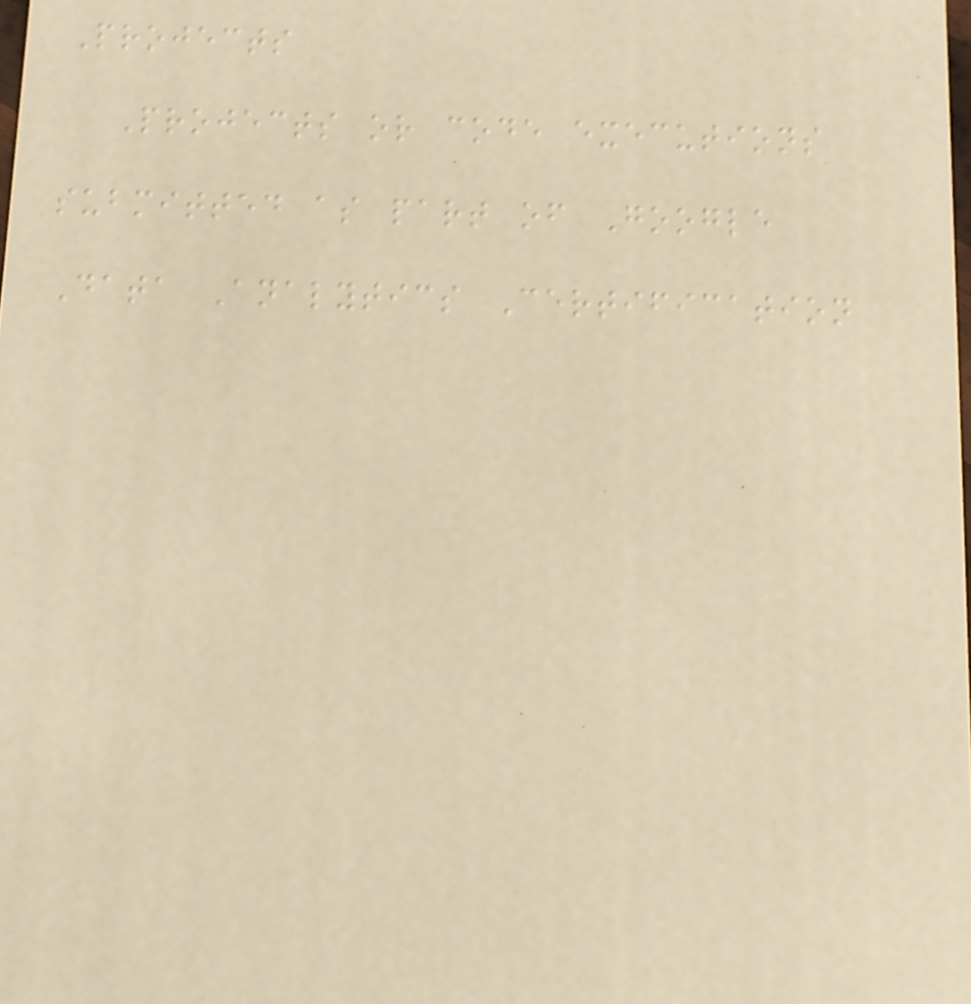Projects
Projects or code executions
submitted as part of Google
Data Analytics Certification
